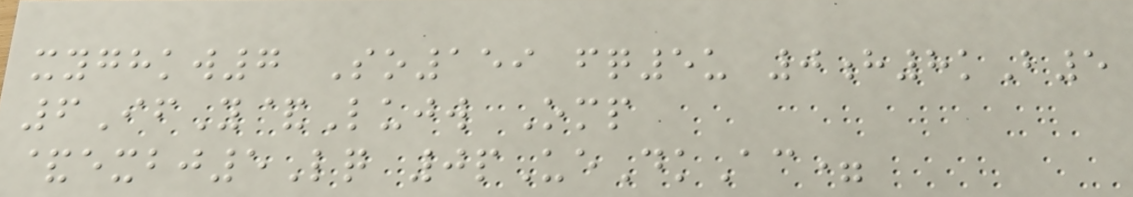xyghkw7 So159 fq5u 0h8kB5
6IfY&Lujw Omp
&exbj5Lq 0pUeDkAc=
